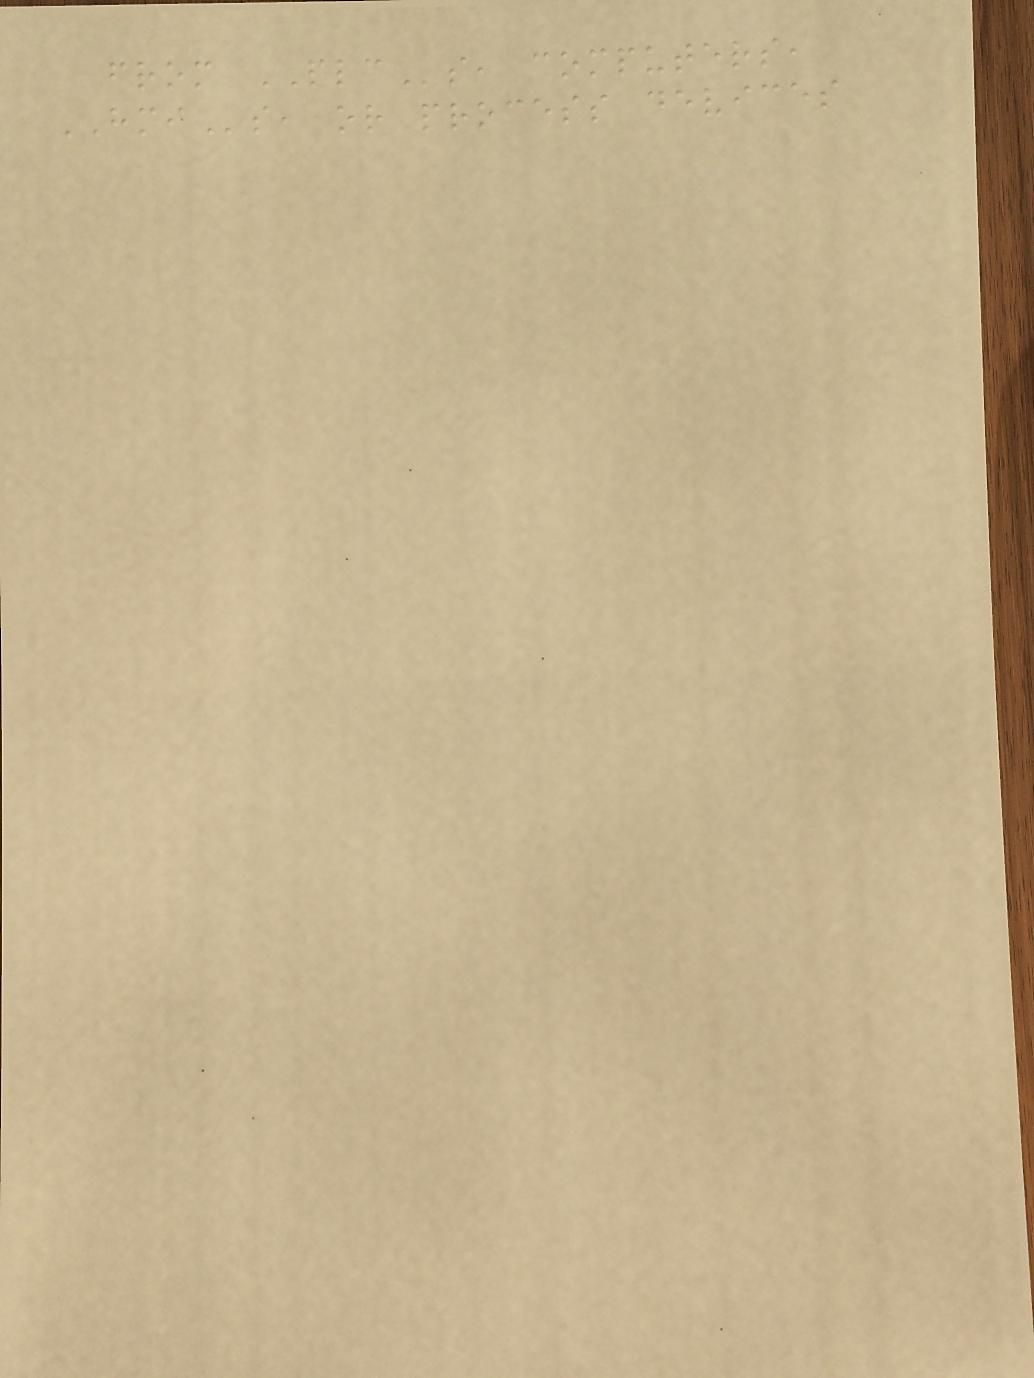from PLCs, computers,
HMIs, or process devices
